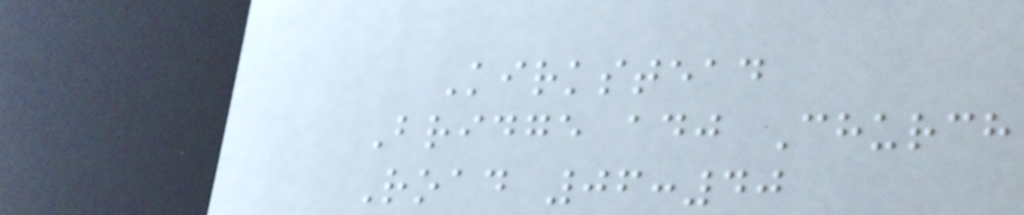Kirkstead
Bridge adj Church
Road 06:40
